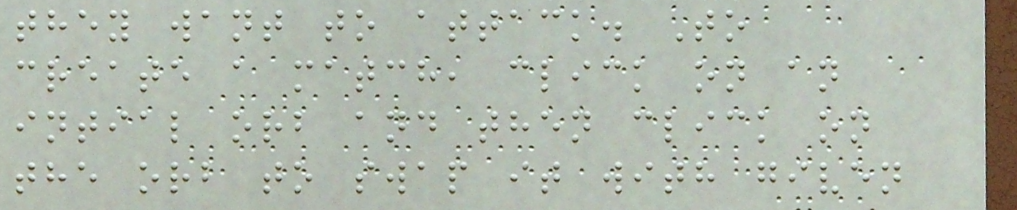they want to attack. To
create a match, click on an
intial orb and then click on
the orb to swap it with given
